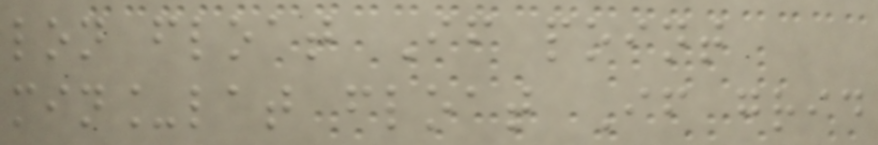lon float If point
min_lat float If grid
